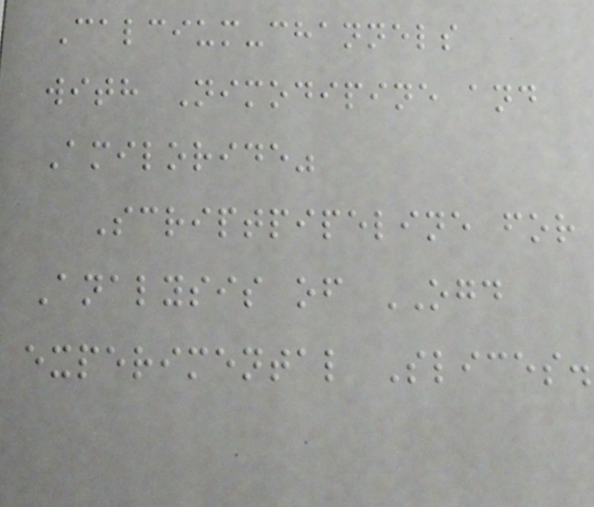Calcium-channels
with Nimodipine and
Amiloride"
Scriptpipeline for
Analysis of OGD
experimental Slices.
